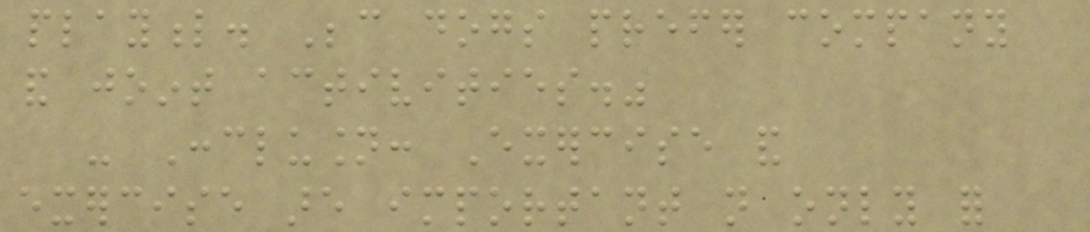playful. Because dogs prefer company
and joint activities."
- Conclusion: Exercise and
exercise are important not only for
